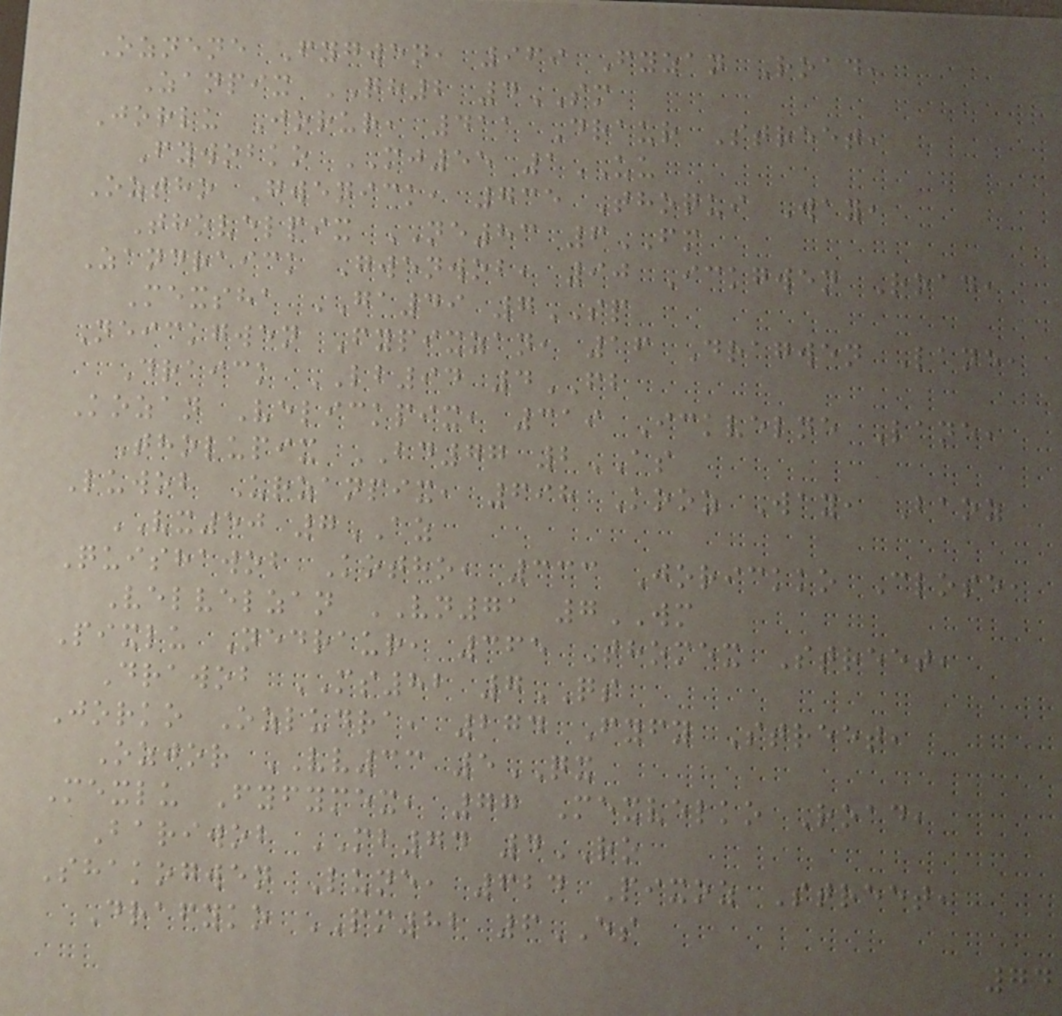Oznene Fygwen, 969 Fyzan Road,
Zanpix QH2 4SM
Jorlu Jorur, 411 Draur Street,
Fywobko MJ55 1UU
Oztho Gwenick, 735 Thoqui Way,
Thovelpix NE83 6FM
Zandraick Gwenwob, 90 Ickgwen Road,
Mexsha GA49 7SP
Neickgwen Fypixzan, 16 Dragwen Lane,
Draick LB94 4FB
Kozan Velickpix, 319 Ickvelne Lane,
Tholupix BD77 2AS
Luwob Urzanpix, 698 Kooz Way, Baoz
VX50 7AZ
Quishawob Kotho, 333 Jorickko Close,
Velvelzan VN71 7WM
Pixlu Nedraur, 365 Thomex Street,
Drawob MS82 7QS
Jorko Ozludra, 274 Fyfy Street,
Ozjor VV33 5QX
Mexlu Fyfymex, 77 Mexvelko Road,
Bariwob MB74 4RO
Shakogwen Lune, 624 Pixoz Street,
Drafyko PM82 6ES
74
